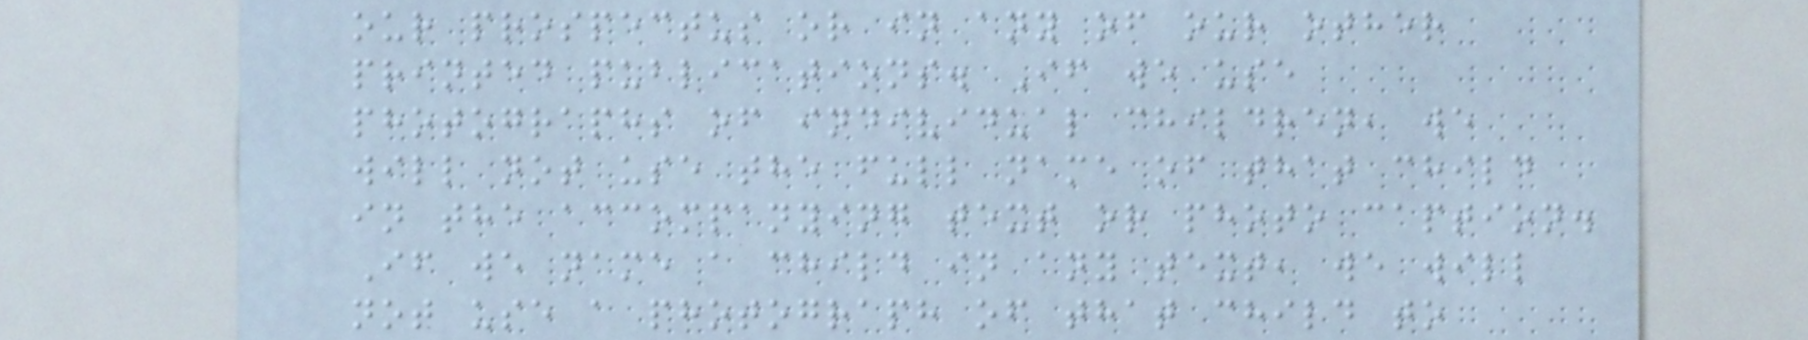our prospectus or in any of our other
printed publications. If we use
photographs of individual children, we
will not use the full name of that child
in the accompanying text or photo caption.
If we name a child in any text, we will
not use a photograph of that child to
